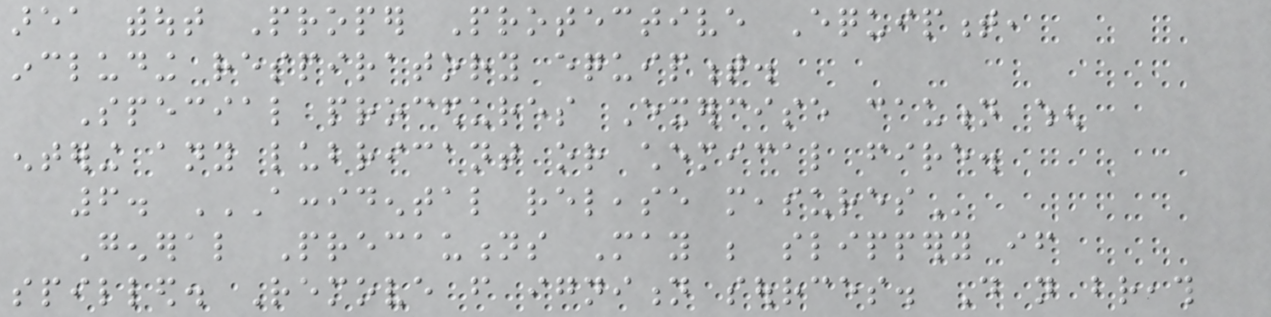area without Proper Protective Equipment,
including respiratory equipment.
Special procedures Exercise caution when
entering any lubricant or chemical fire.
6. ACCIDENTAL RELEASE MEASURES
General Precautions May be slippery if
spilled. Remove from ignition sources. Do not breath
